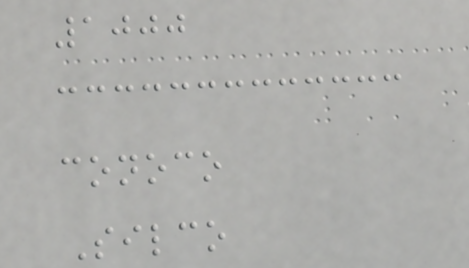1000
conoco
Silco
